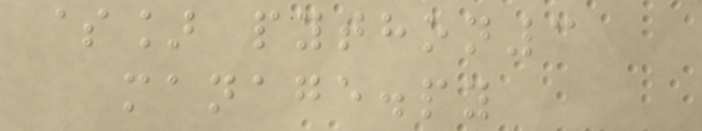$] python3
manage.py
